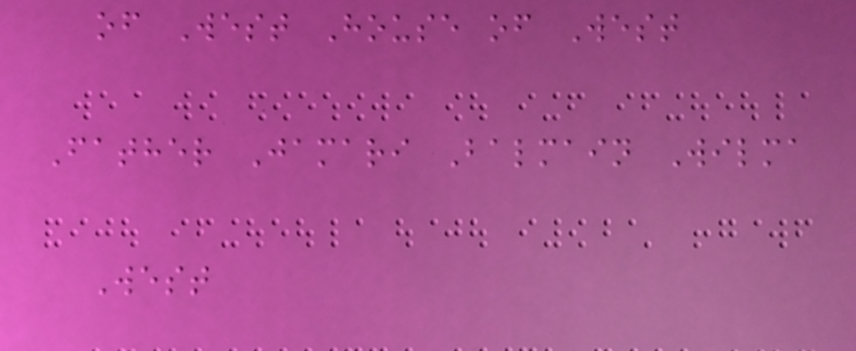of West House of West
Father Jamari Balmain Wilma
West
